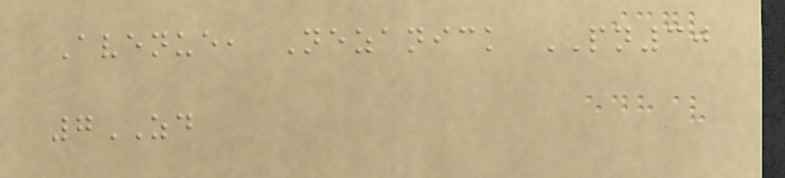Avenue, Nezanick PN30
7ZD
